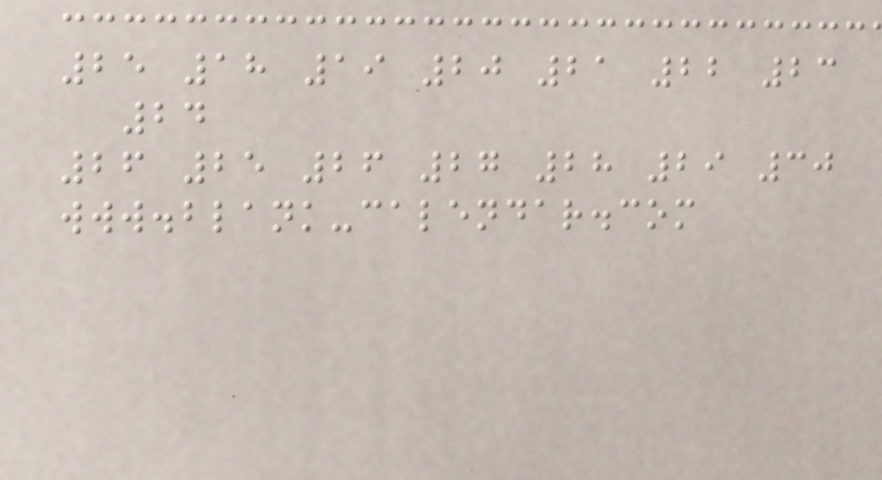25 18 19 20 21 22 23
24
26 25 26 27 28 29 30
www.blank-calendar.com
